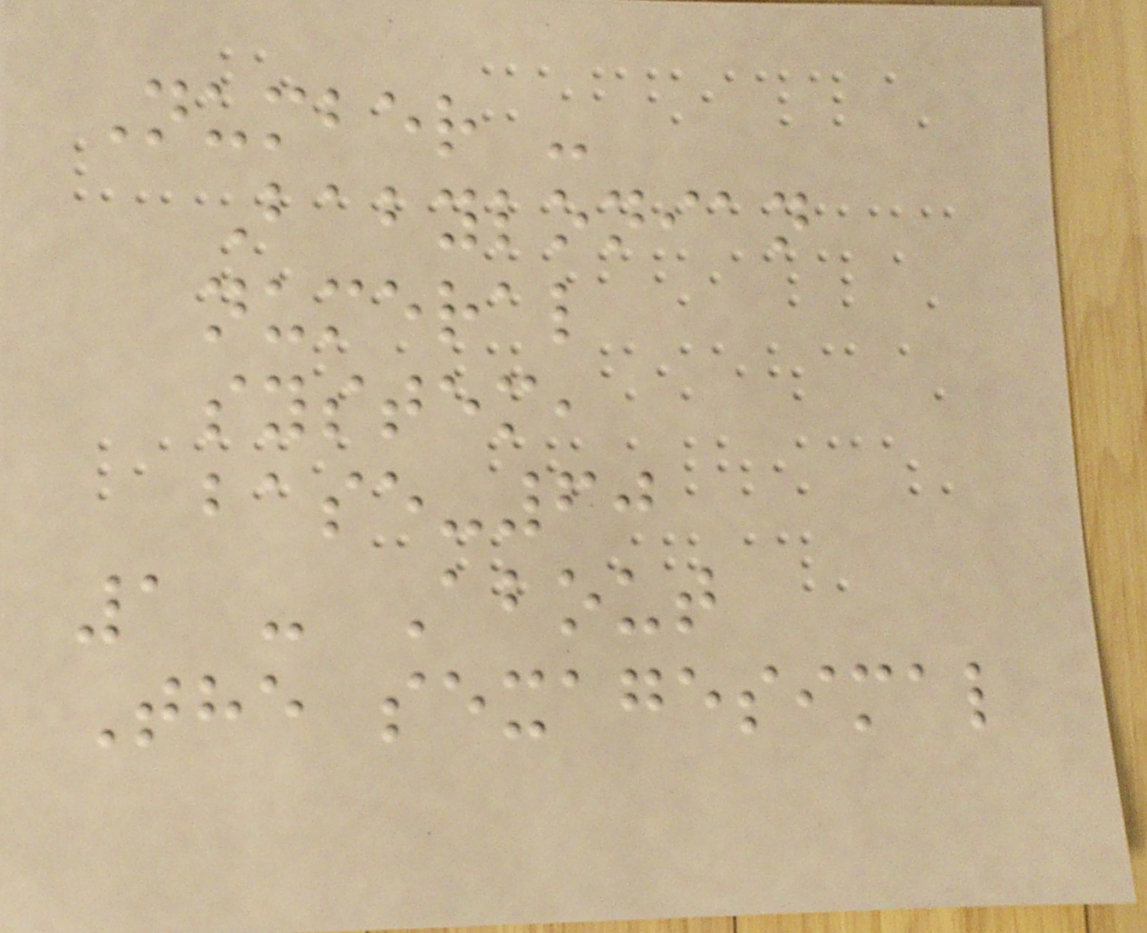Number -
Babylonian
numeral
system,
base-60
1 - About
The sexagesimal
